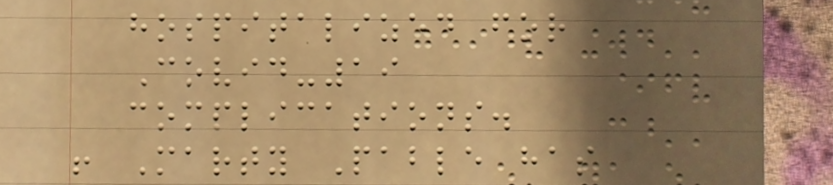hospitalized for
Covid-19
complications.
! Marty Pable has
